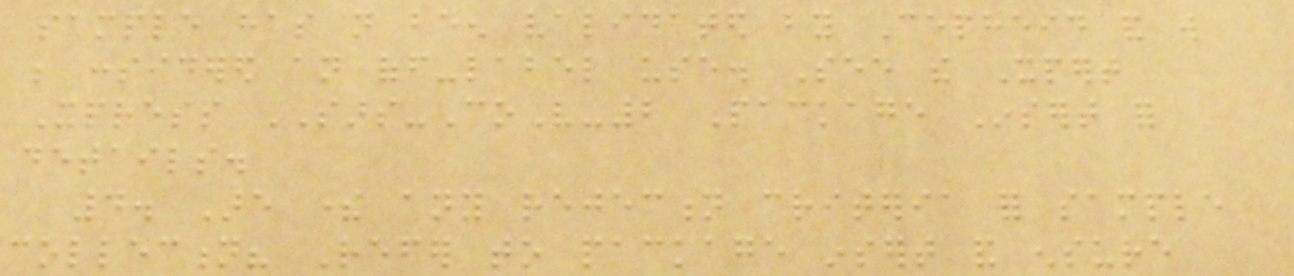sample has not been validated by Cepheid and will
be considered an off-label use. See the Xpert
Xpress SARS-CoV-2 Package Insert for
details.
4. Are there any rejection criteria for sample
collection? Refer to package insert and ensure
